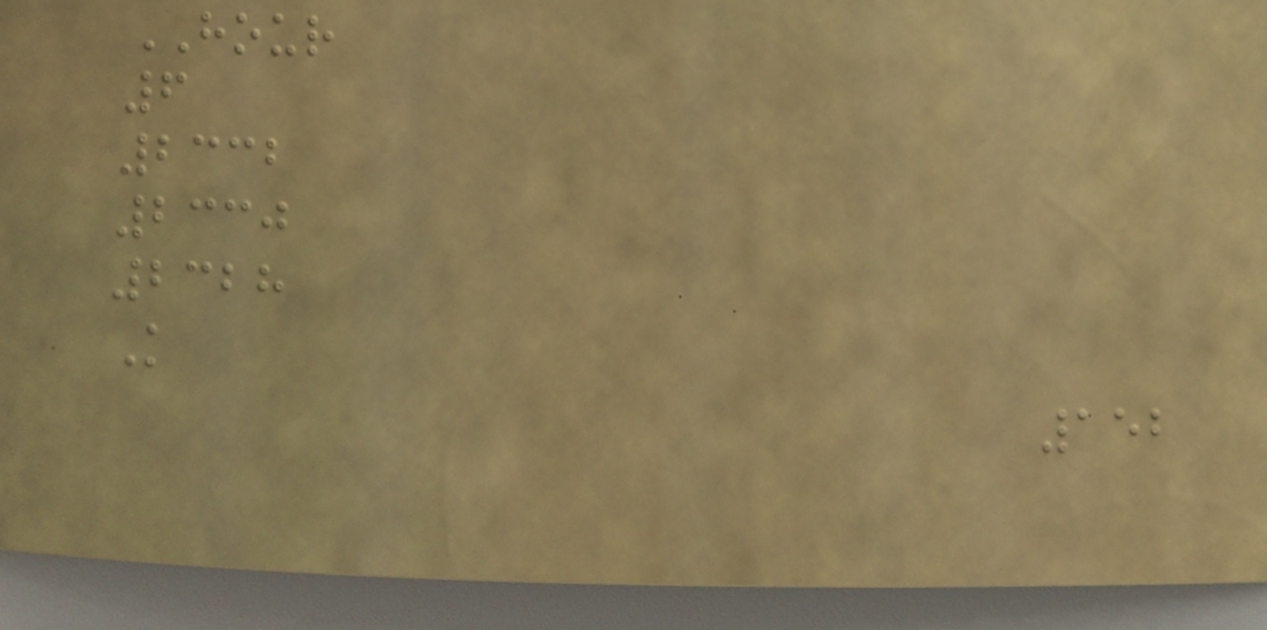HOUR
6
2332
2330
2328
K
152
